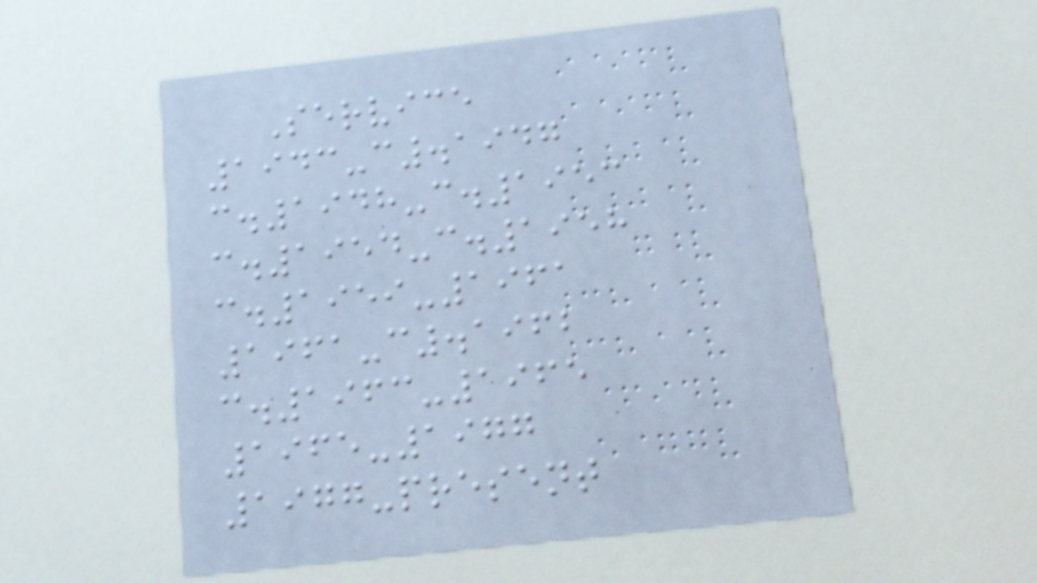Service
1943-c.1947
c.1948-c.1953
c.1954-c.1958
c.1959-1961
1961-c.1962
c.1963-1965
1965-1977
1977-present
